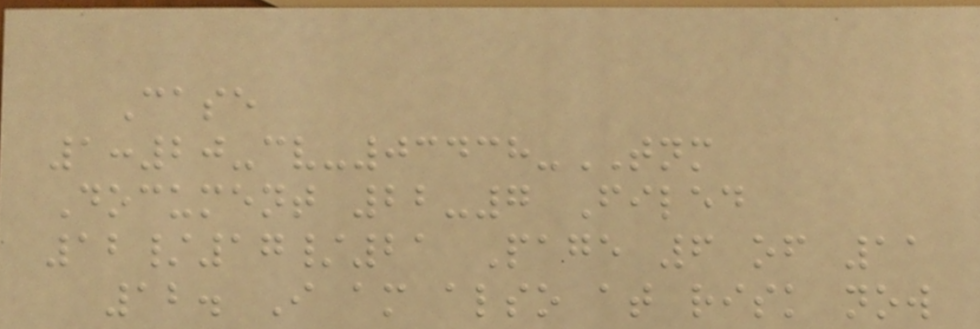Case
1:20-cv-03438-TNM
Document 22-7 Filed
12/17/21 Page 6 of 11
12. I am also at risk now
